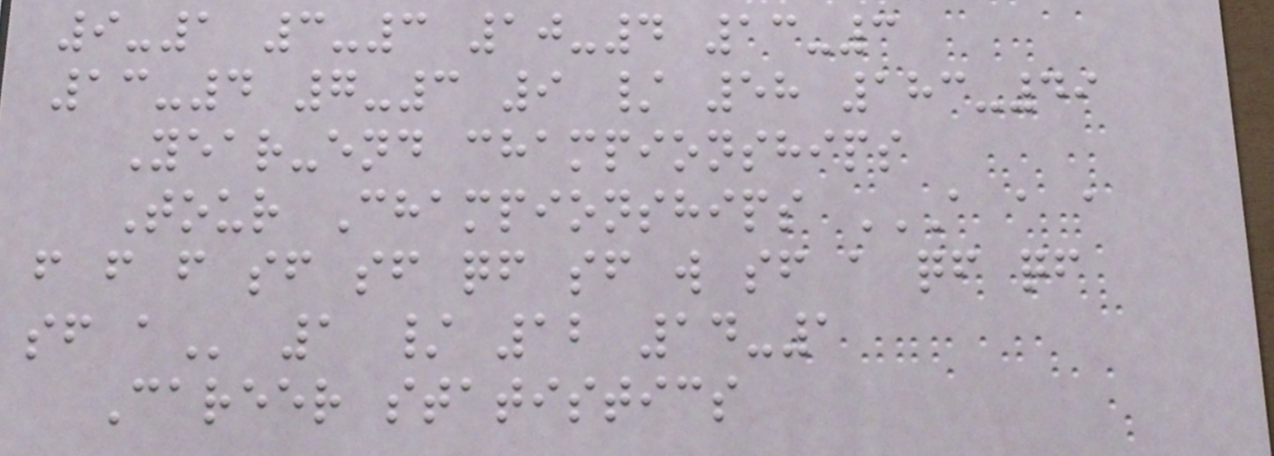9-1 3-3 10-4 13-3
13-4 7-3 9 / 58 183-49
Year-end championships
Tour Championships A A A
F F F SF SF QF SF W SF A QF QF
SF A 1 / 12 14-1
Career statistics
